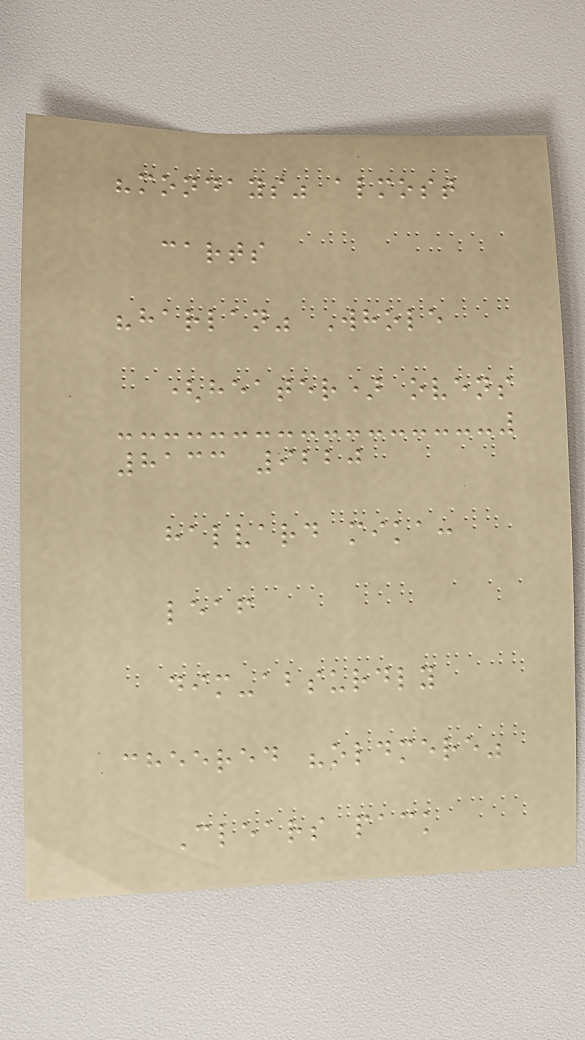"mondays" almost
carts
"harlan" Whole
(heater) ovens
8133 9220
halvard mika:
leaf
dim-absurdly
cheered "oldmere"
Clears pack
